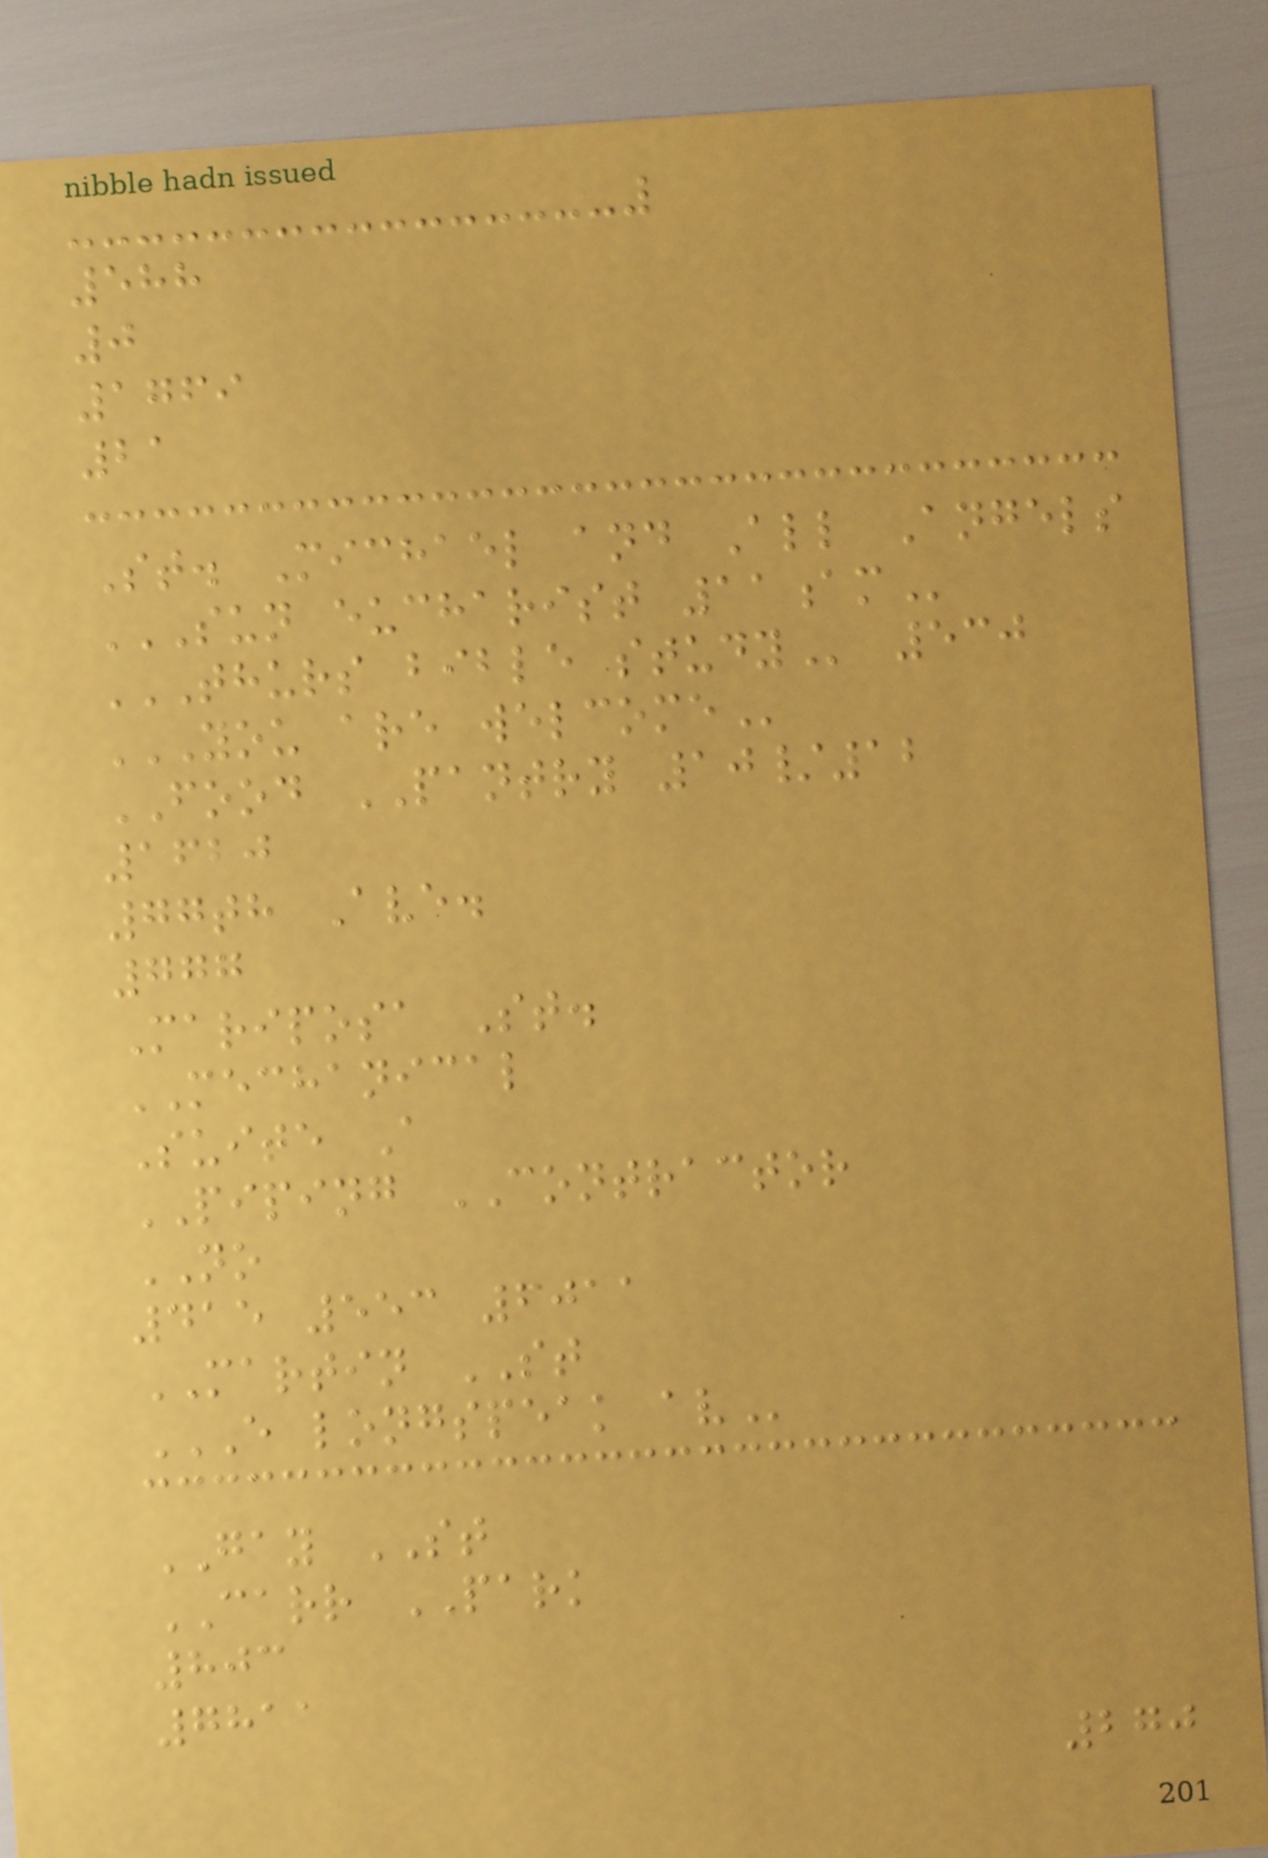588
0
1769
21
St. Michael and All Angels
SUN EUCHARIST 11AM
THURS BIBLE STUDY 530
YOU ARE WELCOME
FOOD PANTRY 10/12
1620
77th Ave.
777
Mariposa St.
MECHANICAL
Suite A
PIPING CONTRACTOR
NO
415 553 6011
MARTIN ST
E LONGSPEAK AV
GAY ST
CARR PARK
803
7811
270
